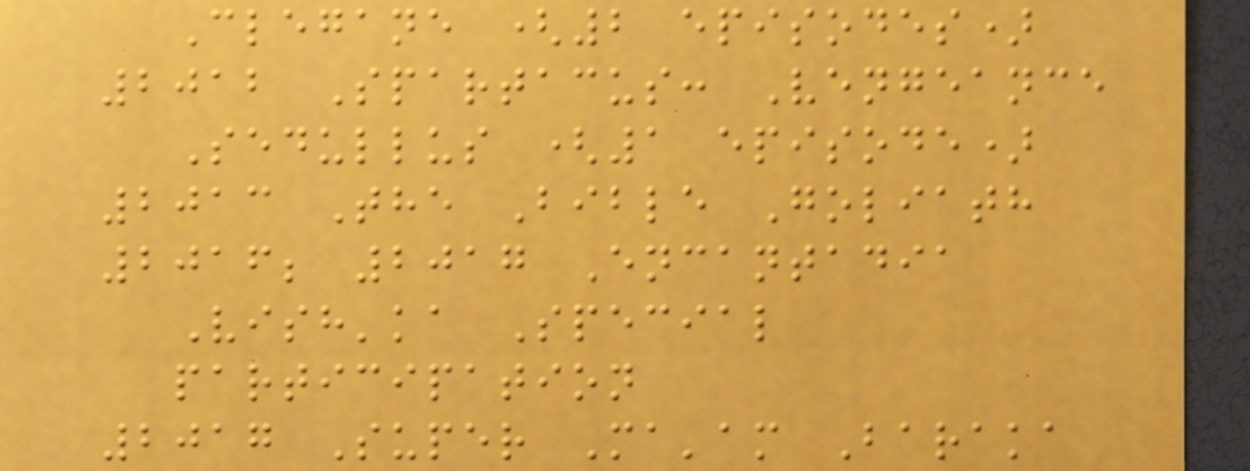Clegane (2 episodes)
2012 Spartacus: Vengeance
Sedullus (1 episode)
2013 The Bible Goliath
2016; 2017 Encantadia
Vish'ka Special
participation
2017 Super Ma'am Baraka
